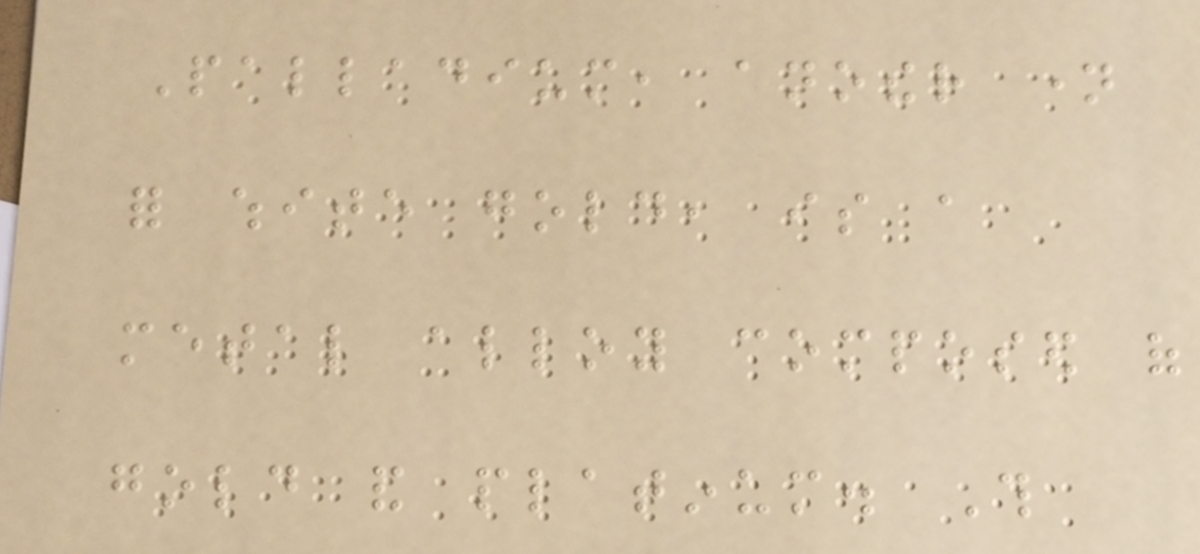Palladium, another name
for white gold, is a
metal alloy composed of
gold and platinum. This
